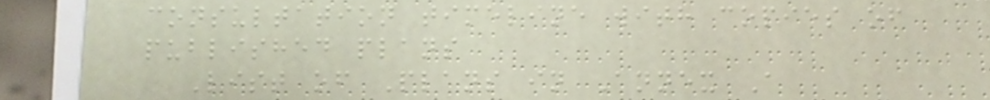consultation timeline with copies of
published plans
List of Plans in Annex A
